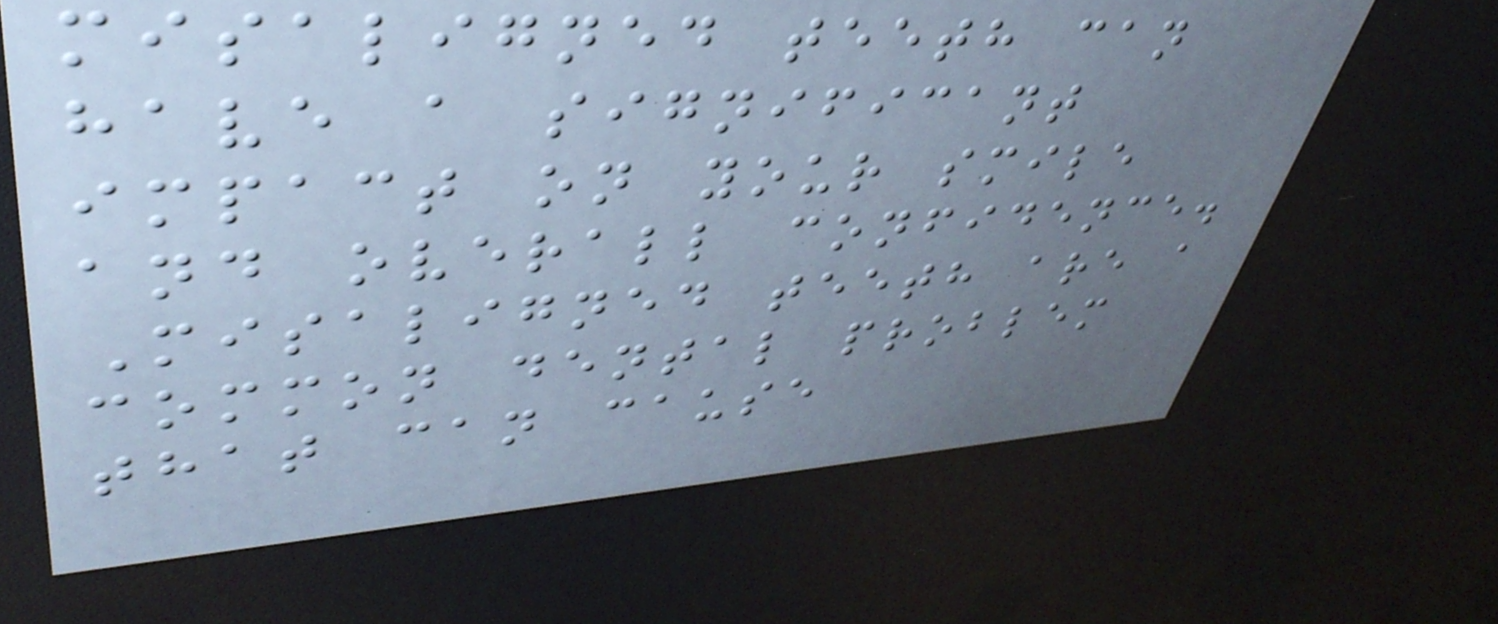misaligned teeth can
have a significant
impact on your smile
and overall confidence.
Misaligned teeth are a
common dental problem
that can cause
